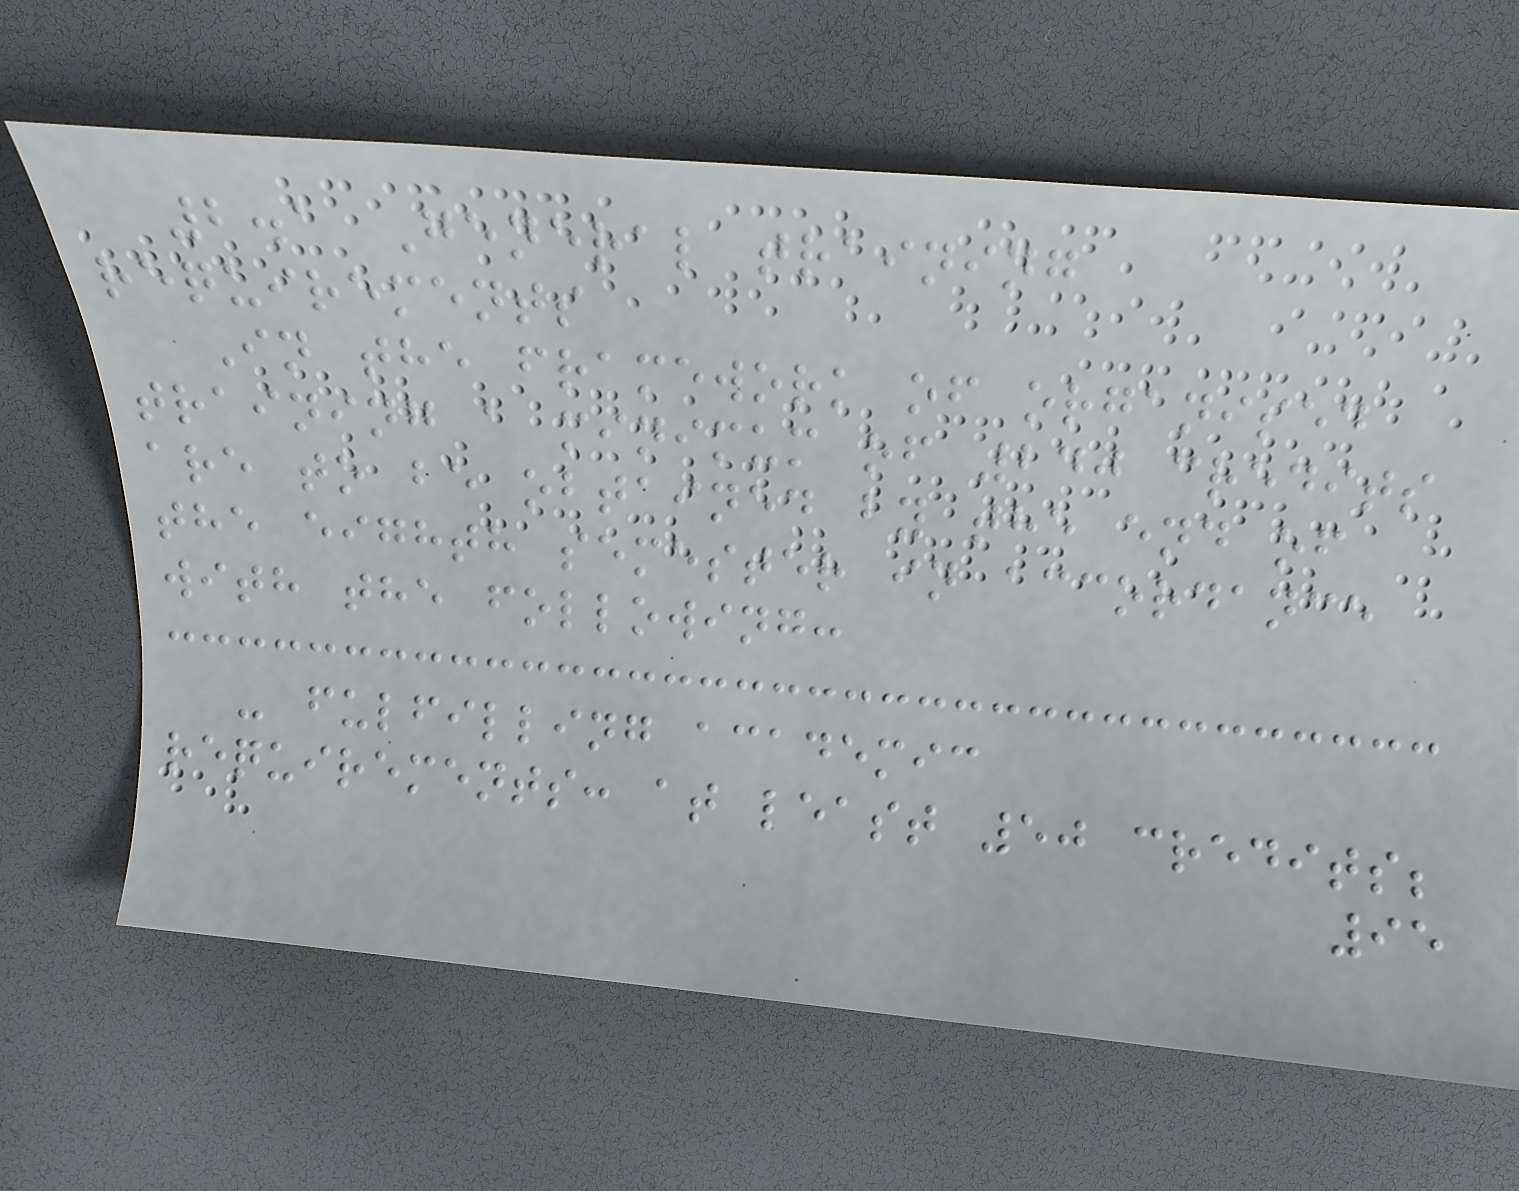2.1 General training
requirements
In the framework of organised
training a minimum of 240 credits
are to be obtained by the end of
the eighth semester in accordance
with the following:
- fulfilling academic
requirements: at least 50 credits;
95
